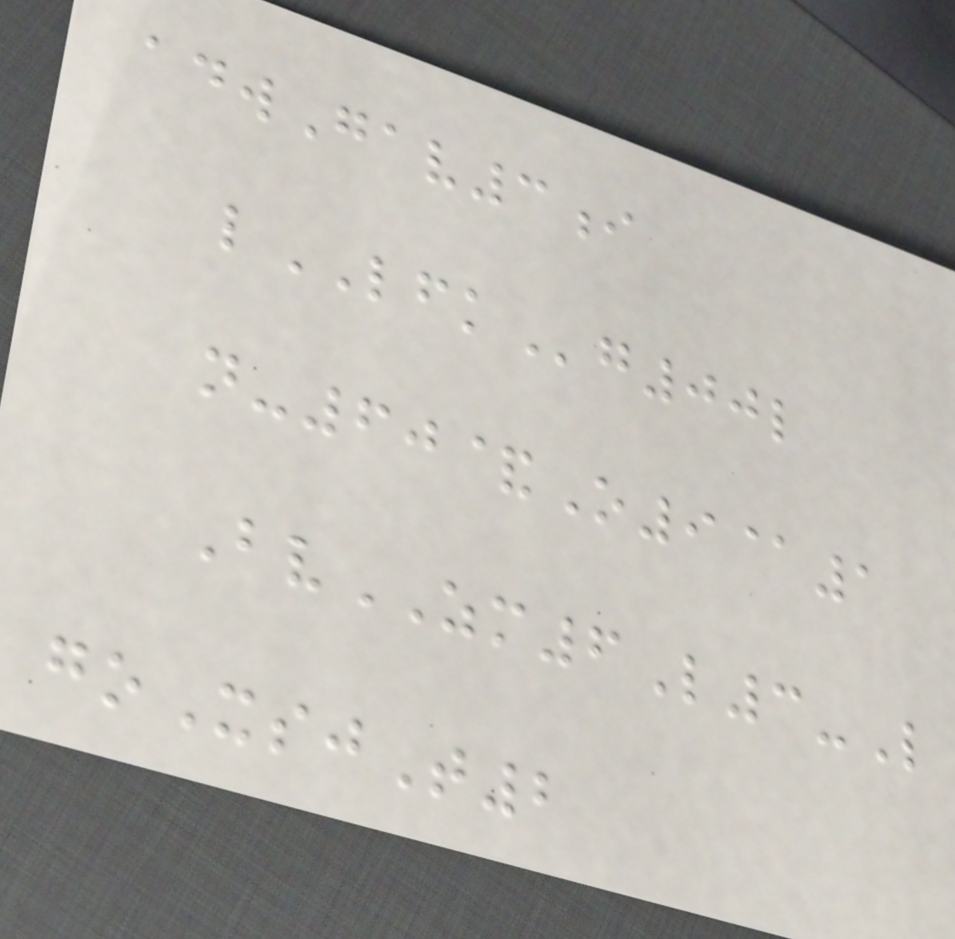adwGav3i
lLFKg00l
n-60&O9@1
BvZM6L3-L
goXsjT2
